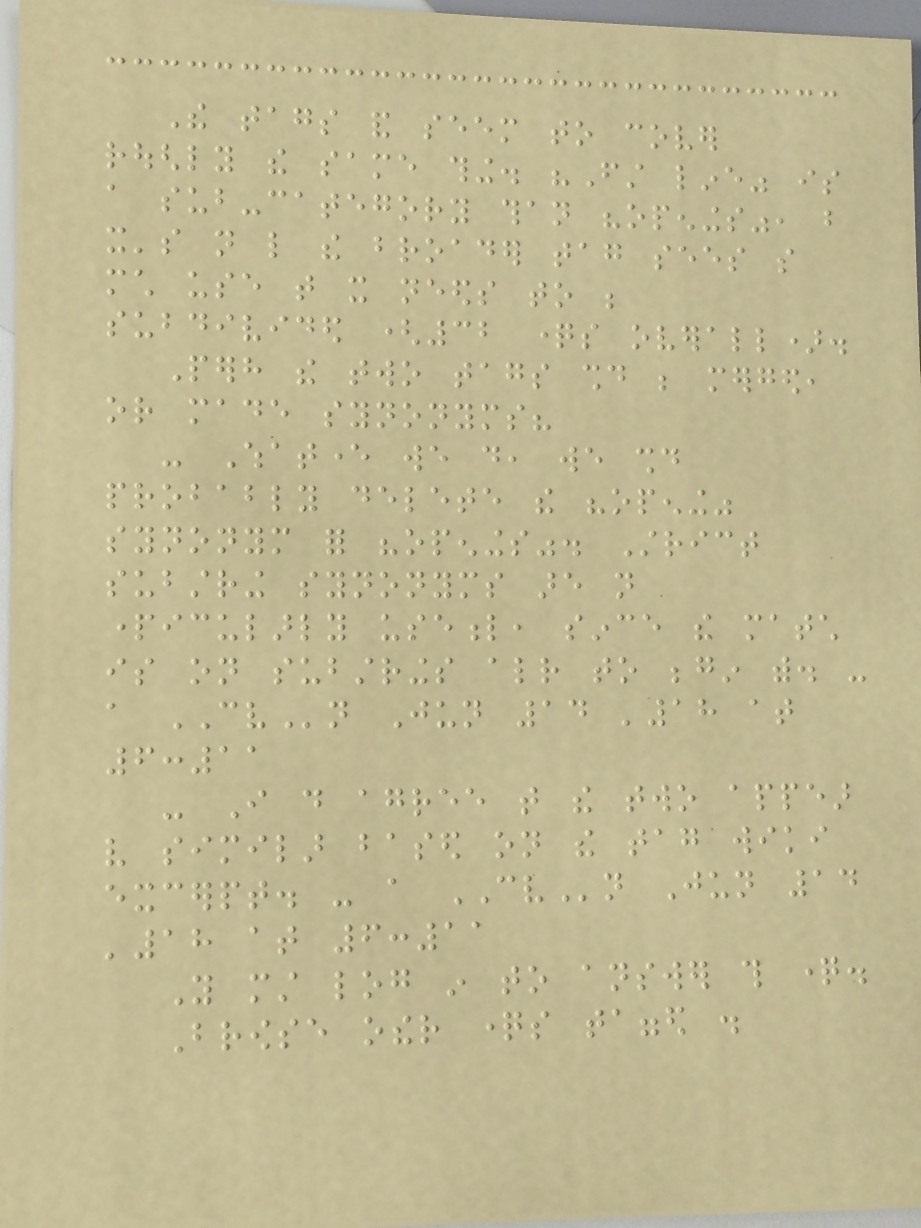The tags and seem to cover
roughly the same thing. "First line" is
a sub-category than "openings", but
it's not like the broader tag sees so
much use that it needs to be
subdivided (32 questions overall).
Perhaps the two tags should be merged,
or made synonyms?
- Whatever we do, we should
probably delete the "opening"
synonym for "openings". Strict
substring synonyms are not
particularly useful, since the match
is on substrings already to begin with. -
a CVn Jun 14 '18 at
6:11
- I do agree that the two appear
very similar based on the tag wiki
excerpt. - a CVn Jun 14
'18 at 6:11
You must log in to answer this question.
Browse other questions tagged .
